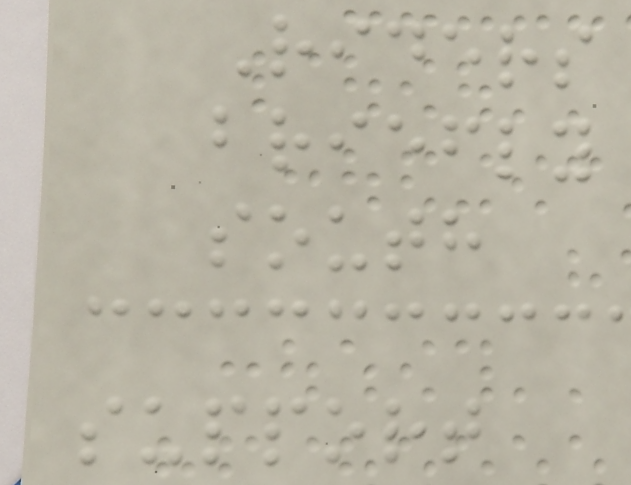Riders
briefly
south
support
